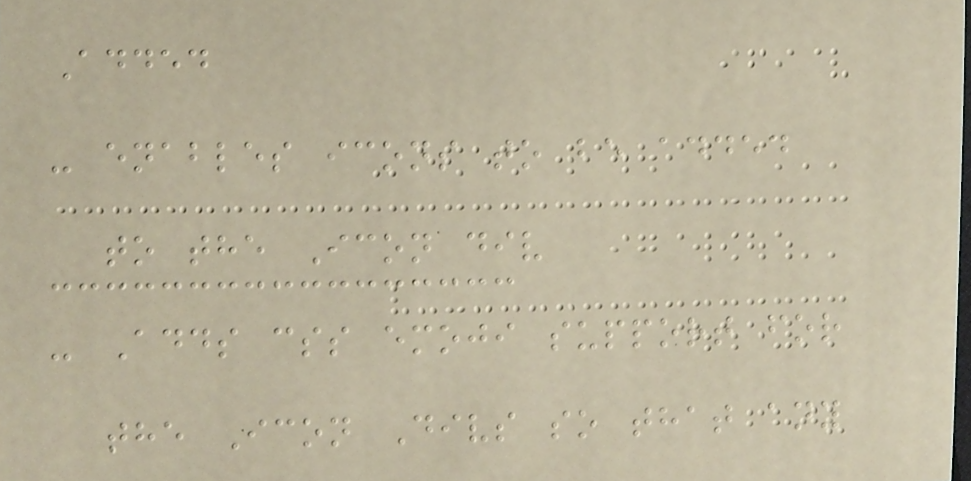Added
- enables icons to be added
to the Icon div
- Adds css emoji support for
the Icon Divs so that any
